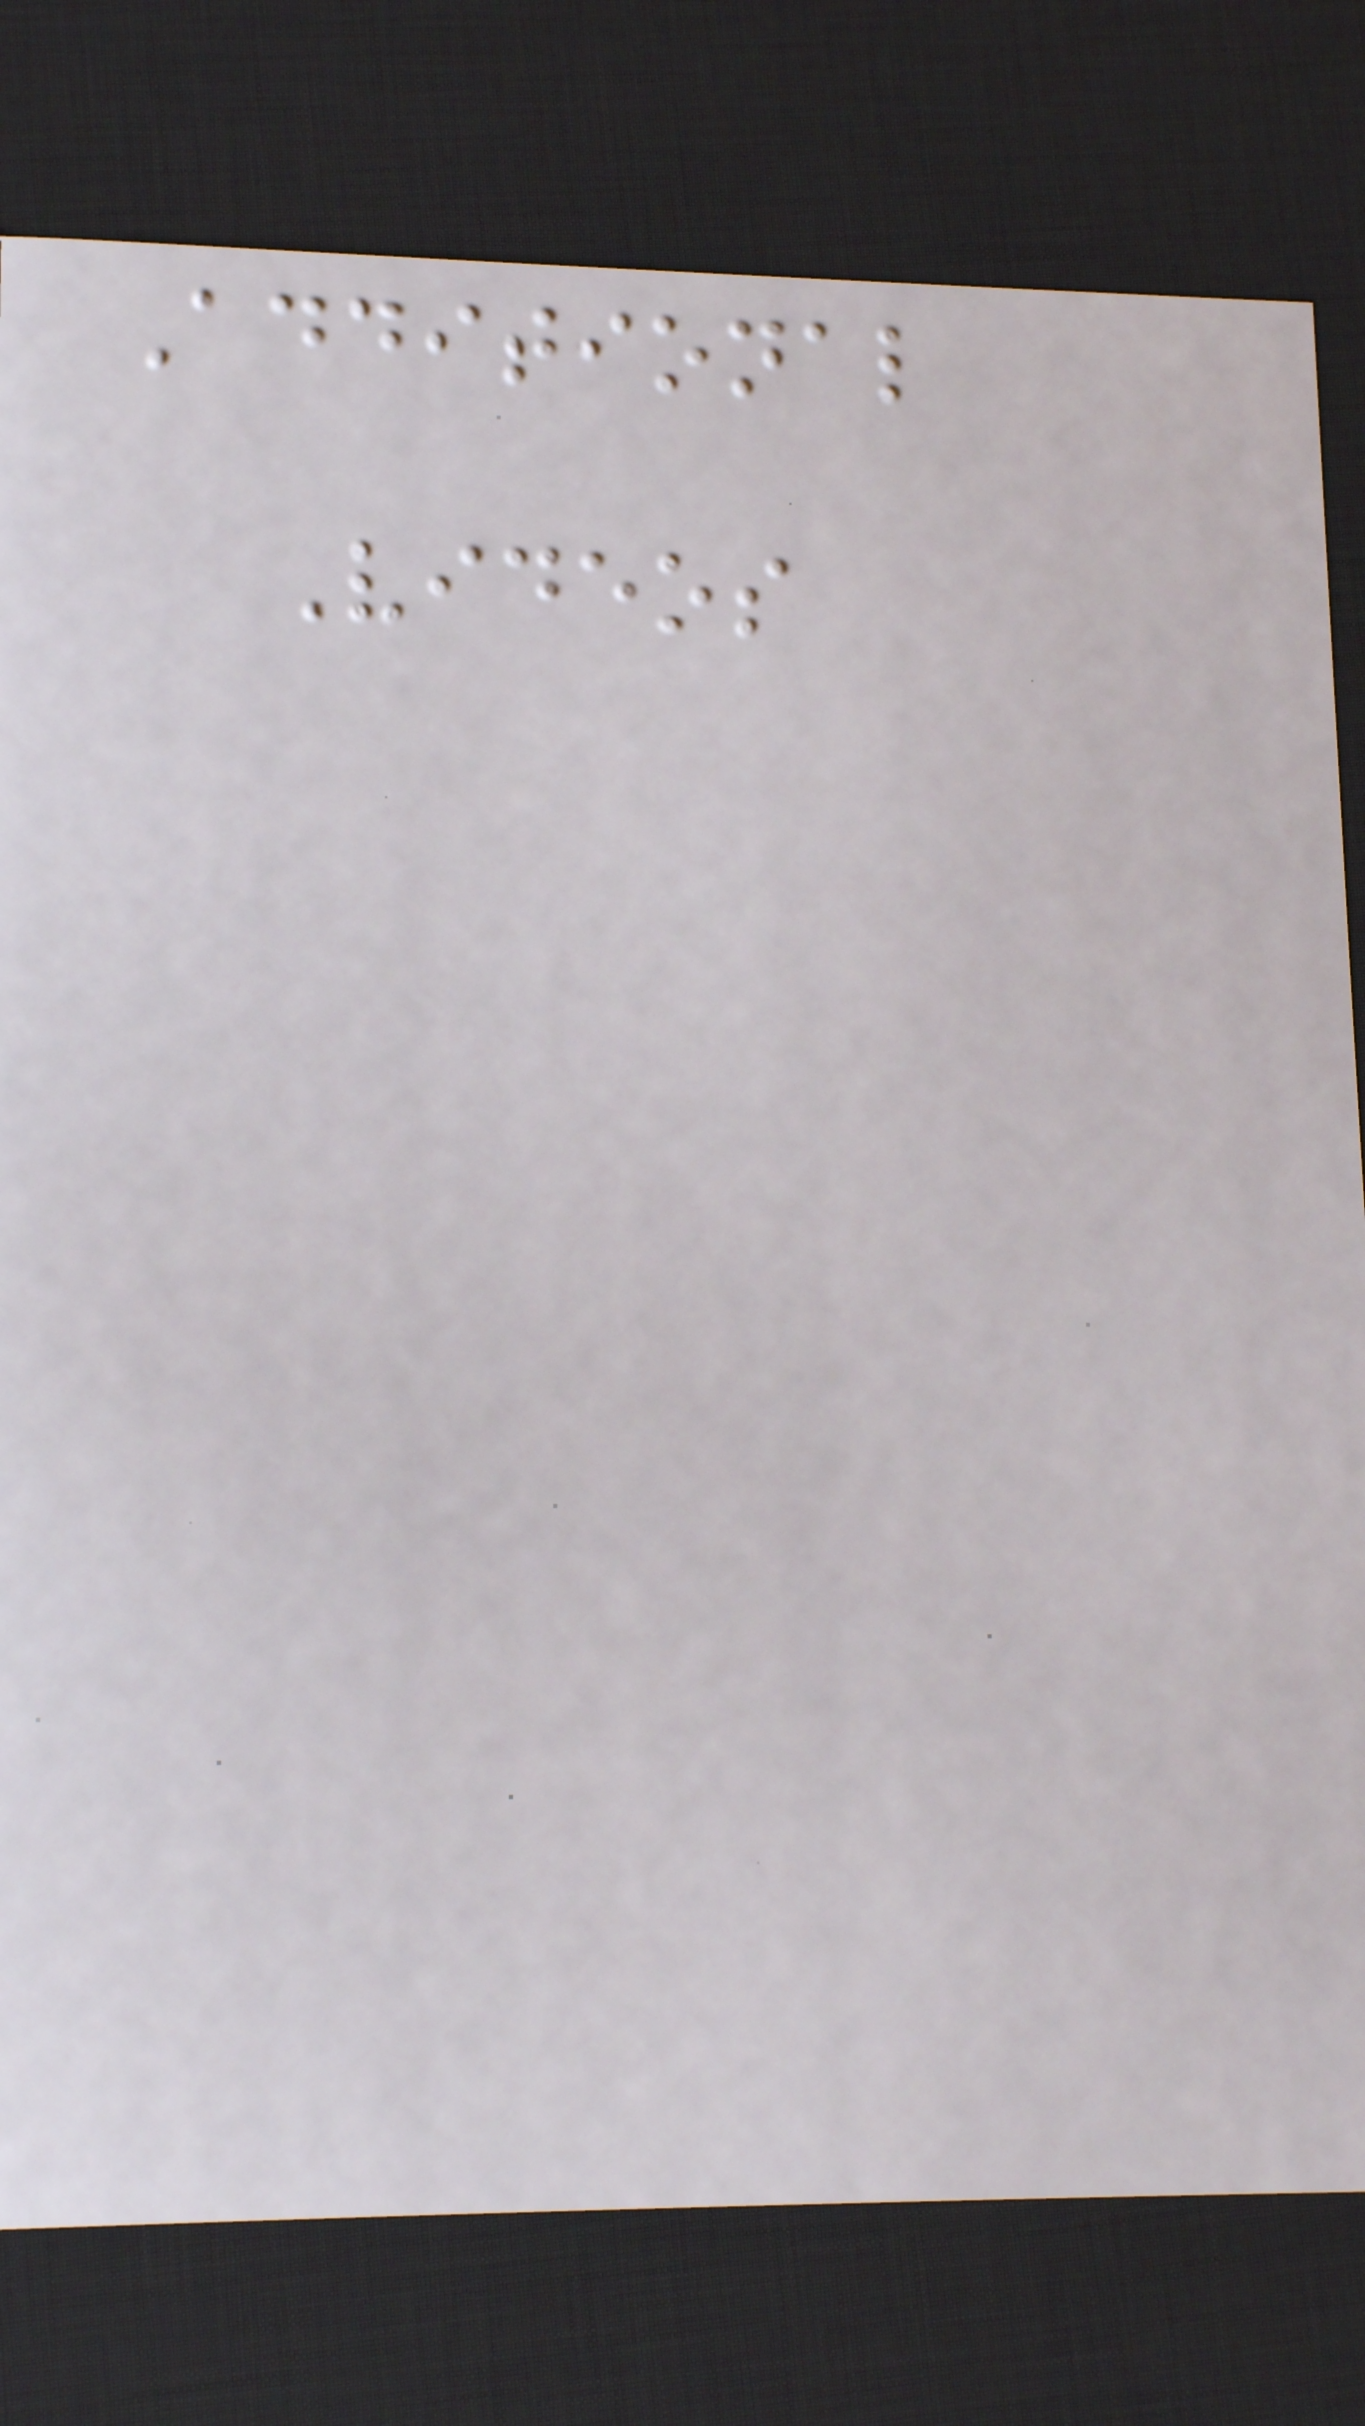Additional
Videos
